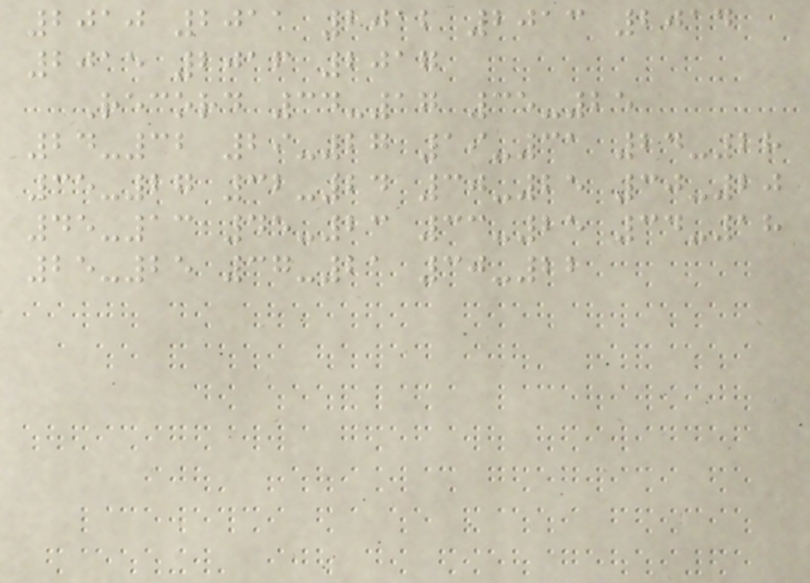2010 2011 2012 2013 2014
2015 2016 2017
Record 34-17 35-25
24-32 29-27 19-31 24-28
35-27 32-24 30-25 30-20
45-13 45-23 33-25 34-18
25-25 37-21 30-22
